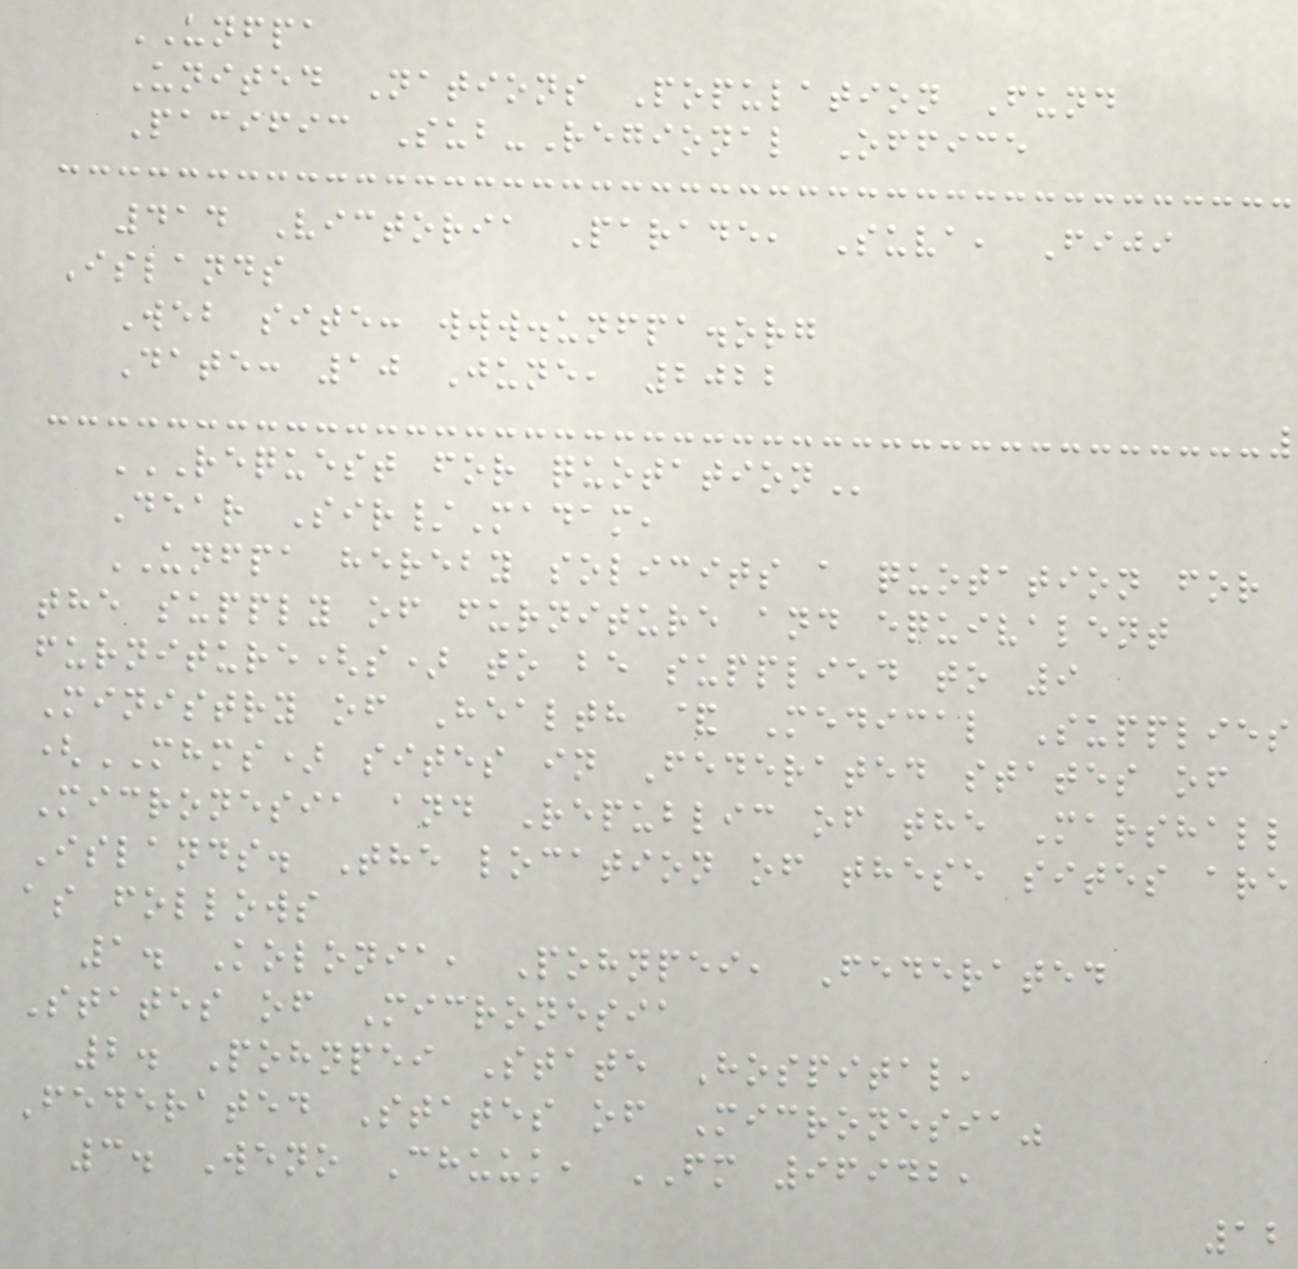UNFPA
United Nations Population Fund
Pacific Sub-Regional Office
414 Victoria Parade, Suva, Fiji
Islands
Web site: www.unfpa.org
Date: 10 June, 2022
REQUEST FOR QUOTATION
Dear Sir/Madam,
UNFPA hereby solicits a quotation for
the supply of furniture and equivalent
furniture(s) to be supplied to 9
Ministry of Health & Medical Supplies
(MHMS) sites in Federated states of
Micronesia and Republic of the Marshall
Islands. The location of these sites are
as follows
1. Kolonia, Pohnpei, Federated
States of Micronesia
2. Pohnpei State Hospital,
Federated States of Micronesia"
3. Weno Chuuk, FM 96942,
12
